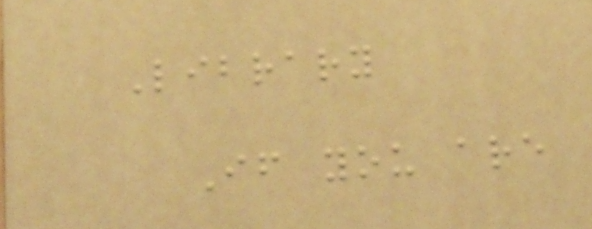Library
If you are
